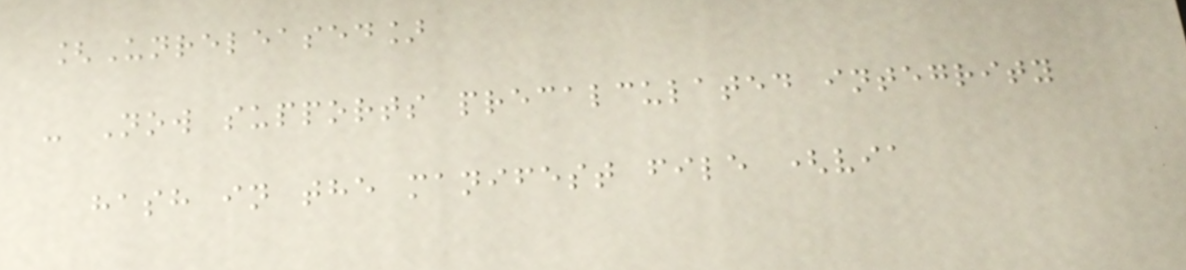[Unreleased]
- Now supports precalculated integrity
hash in the manifest file (via
